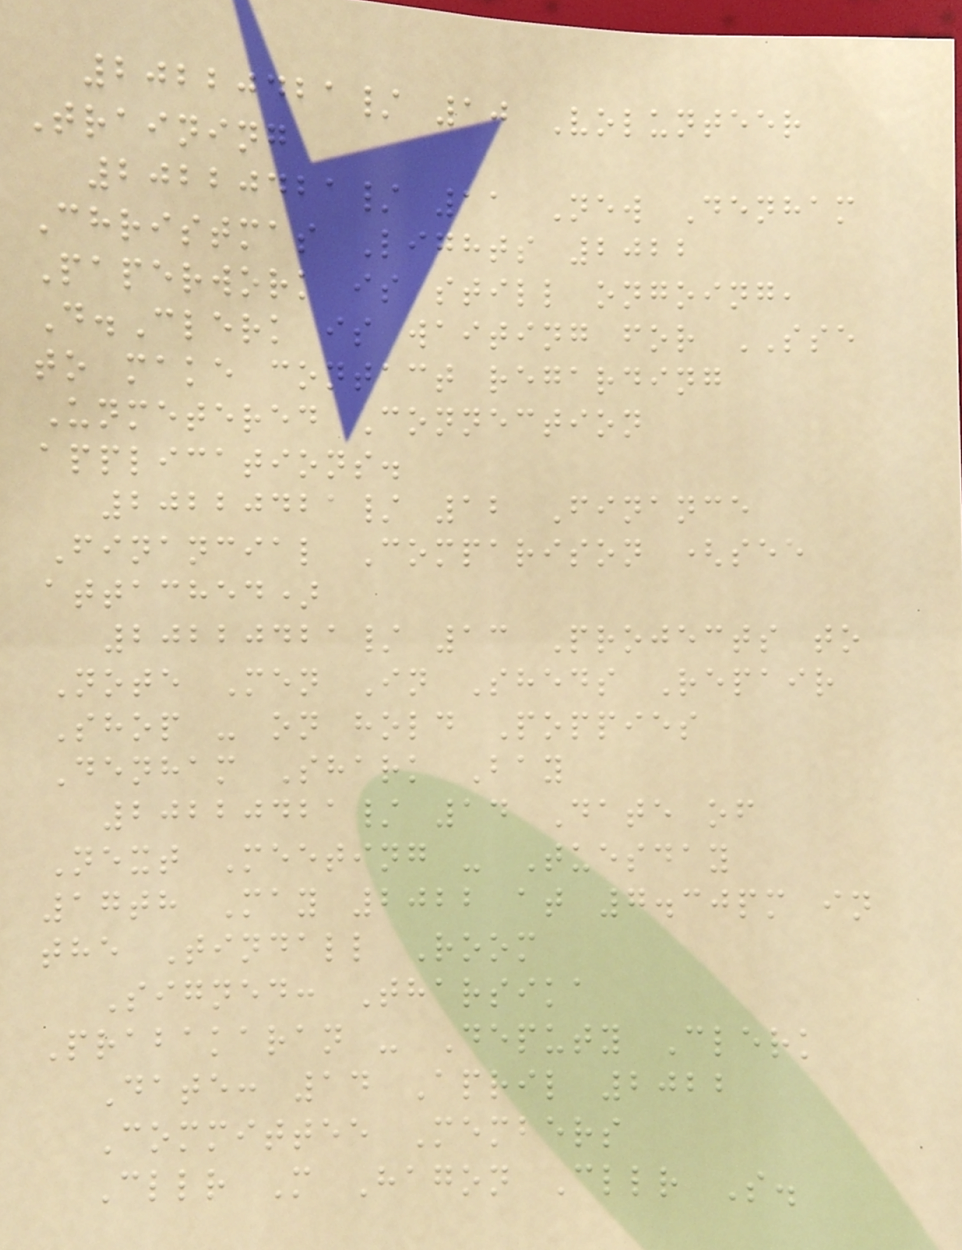20220421/ 10 Volunteer
Training
20220421/ 11 New Denham
Christmas Lights 2022
Paperwork is still ongoing,
D.Clerk is waiting for SSE
to make contact regarding
Unmetered Connection
applications.
20220421/ 12 Finance
Financial Comparison (see
attached)
20220421/ 13 Projects to
Note Men In Sheds Repair
Shop - on hold Poppies
Denham Shark Bay
20220421/ 14 Date of
Next Meeting - Tuesday
17th May 2022 at 7.30pm in
the Tindall Room
Signed: Tharsika
Prabakaran - Deputy Clerk
Date: 14 April 2022
Committee Members
Cllr M Hagon Cllr S.
